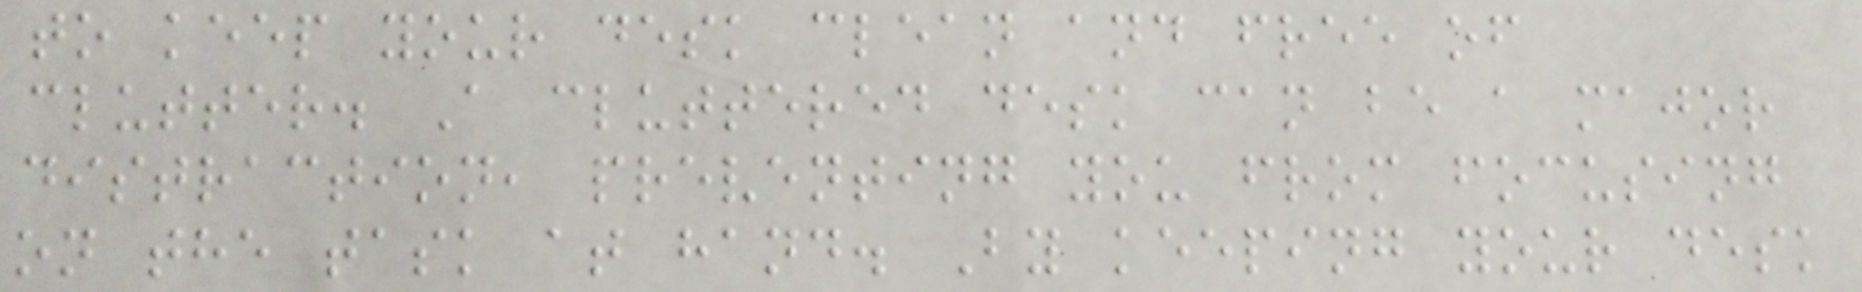to keep your desk clean and free of
clutter. A cluttered desk can be a major
distraction, preventing you from focusing
on the task at hand. By keeping your desk
